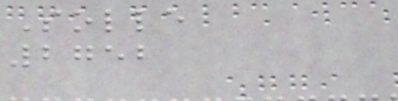Solle
2752
